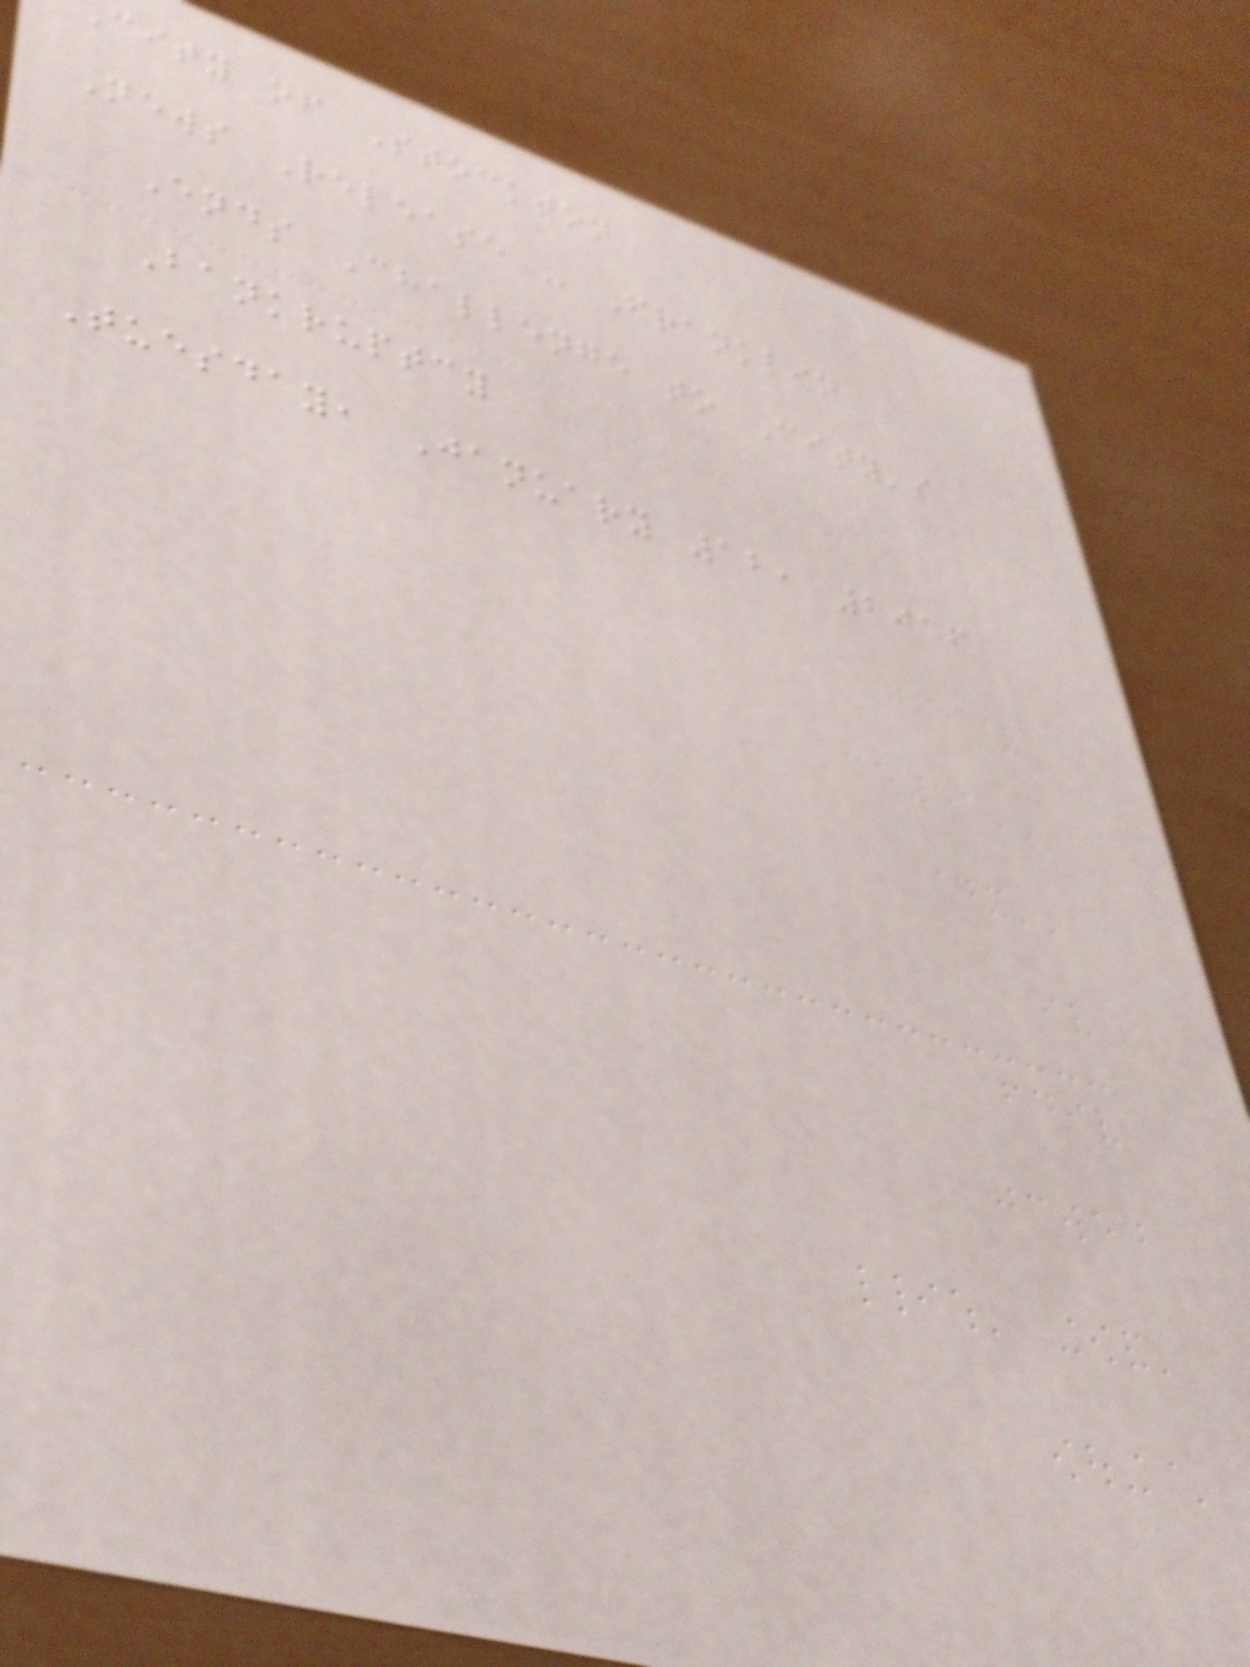city of Stockton
News Release - Franklin
Ends Challenge to City's
Bankruptcy
Tuesday, January 12, 2016
